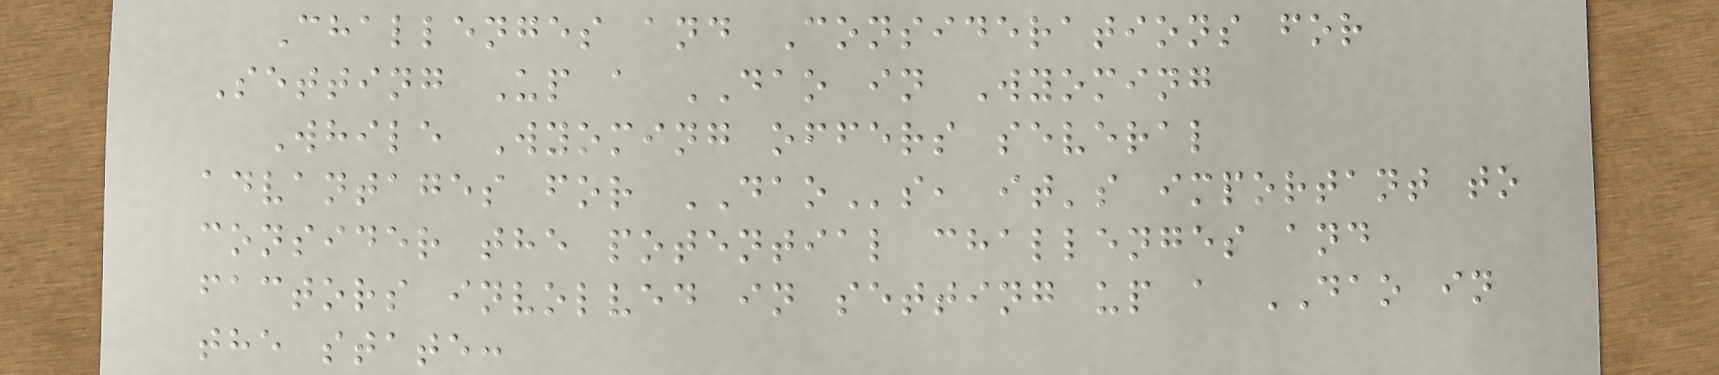Challenges and Considerations for
Setting Up a DAO in Wyoming
While Wyoming offers several
advantages for DAOs, it's important to
consider the potential challenges and
factors involved in setting up a DAO in
the state:
